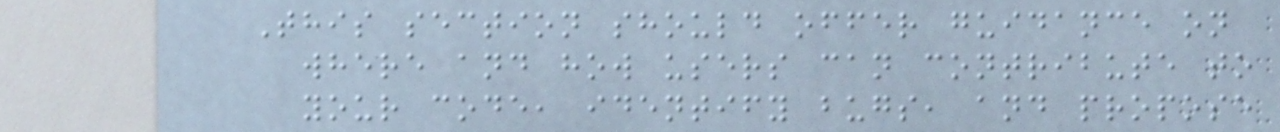This section should offer guidance on
where and how users can contribute to
your code, identify bugs, and propose
